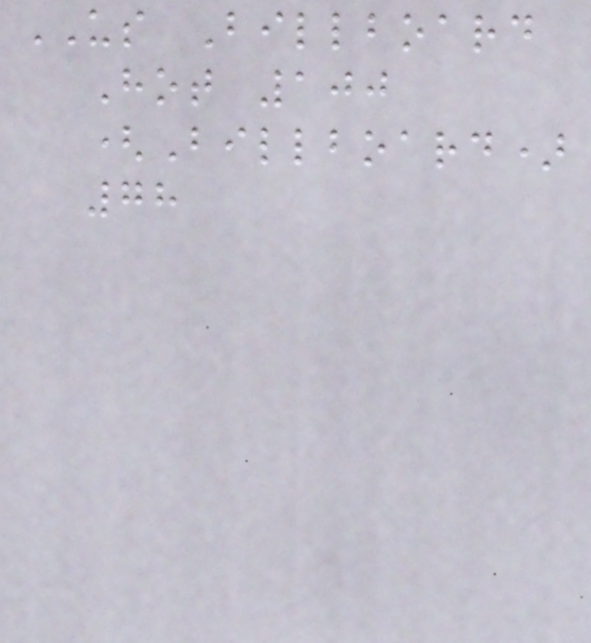US Billboard
Hot 100
(Billboard)
78
